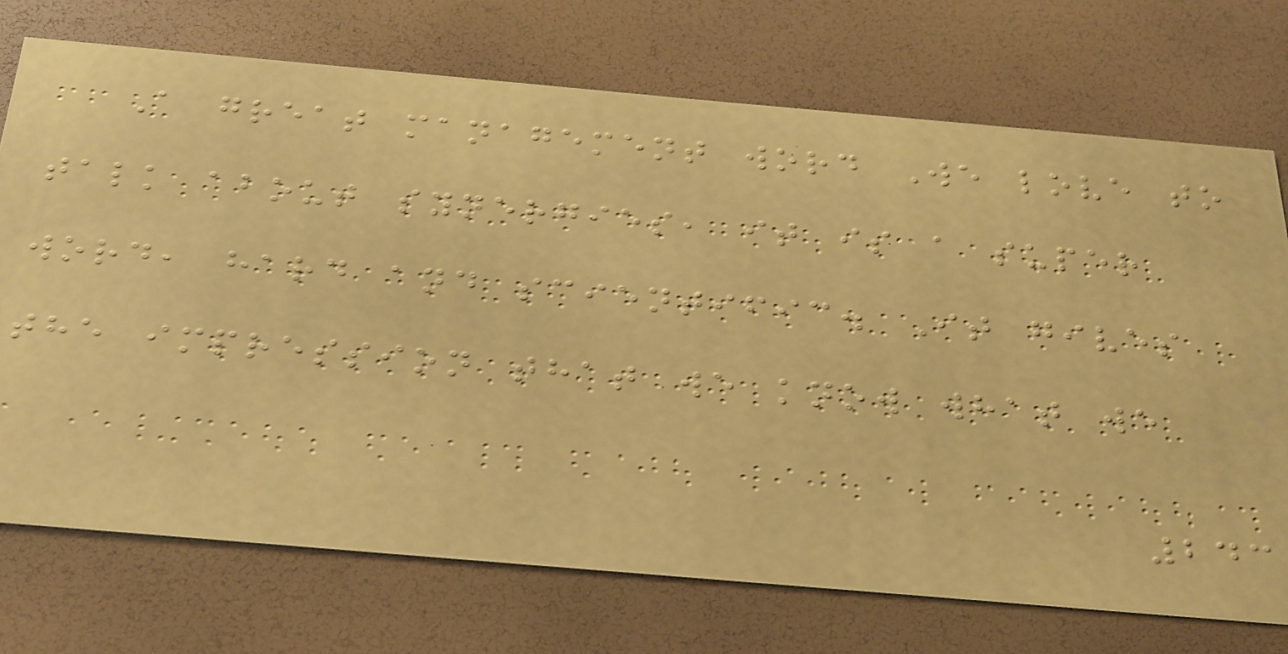A great management word We love to
talk about synergies, it is a super
word, hard and scientific. It gives
the impression that we know what we
243
